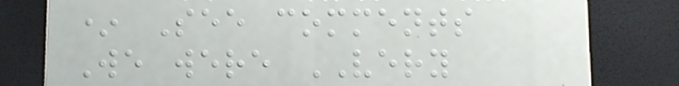* See comments
We were VERY
